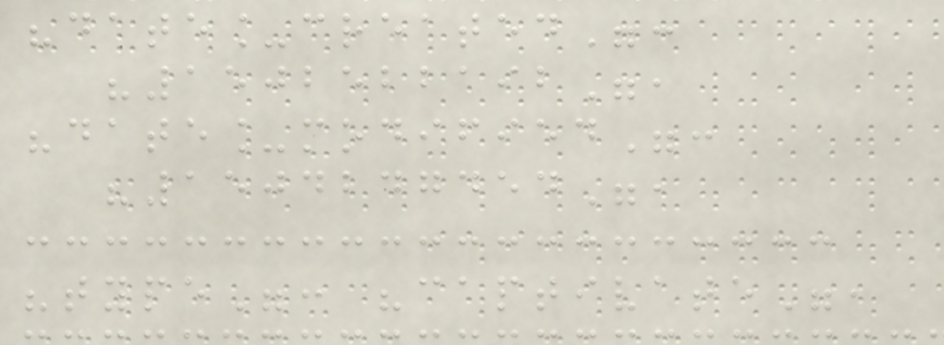"date_created":
"1502522192",
"date_modified":
"1504247454",
"type": "captivate",
